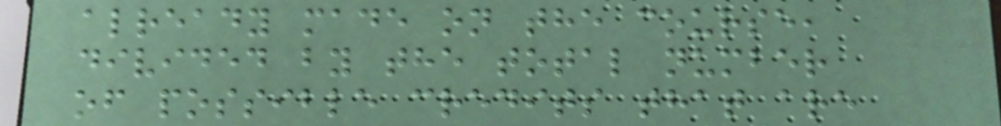already made on the course,
divided by the total number
of possible credits that are
